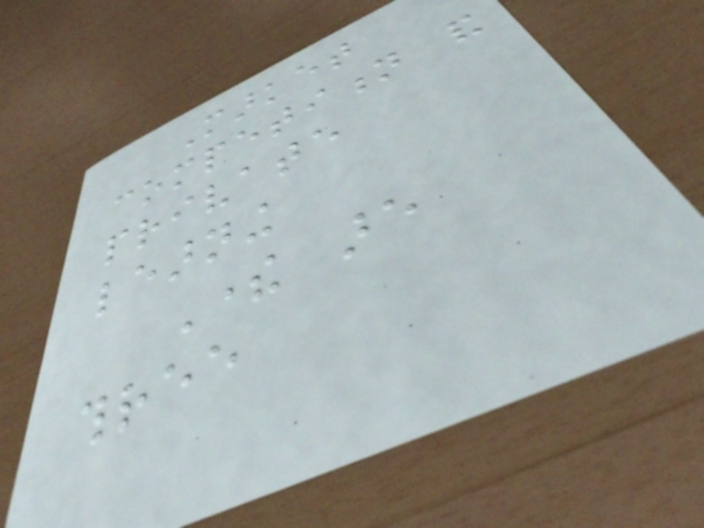Market
competition and
private
learning
There are
three
